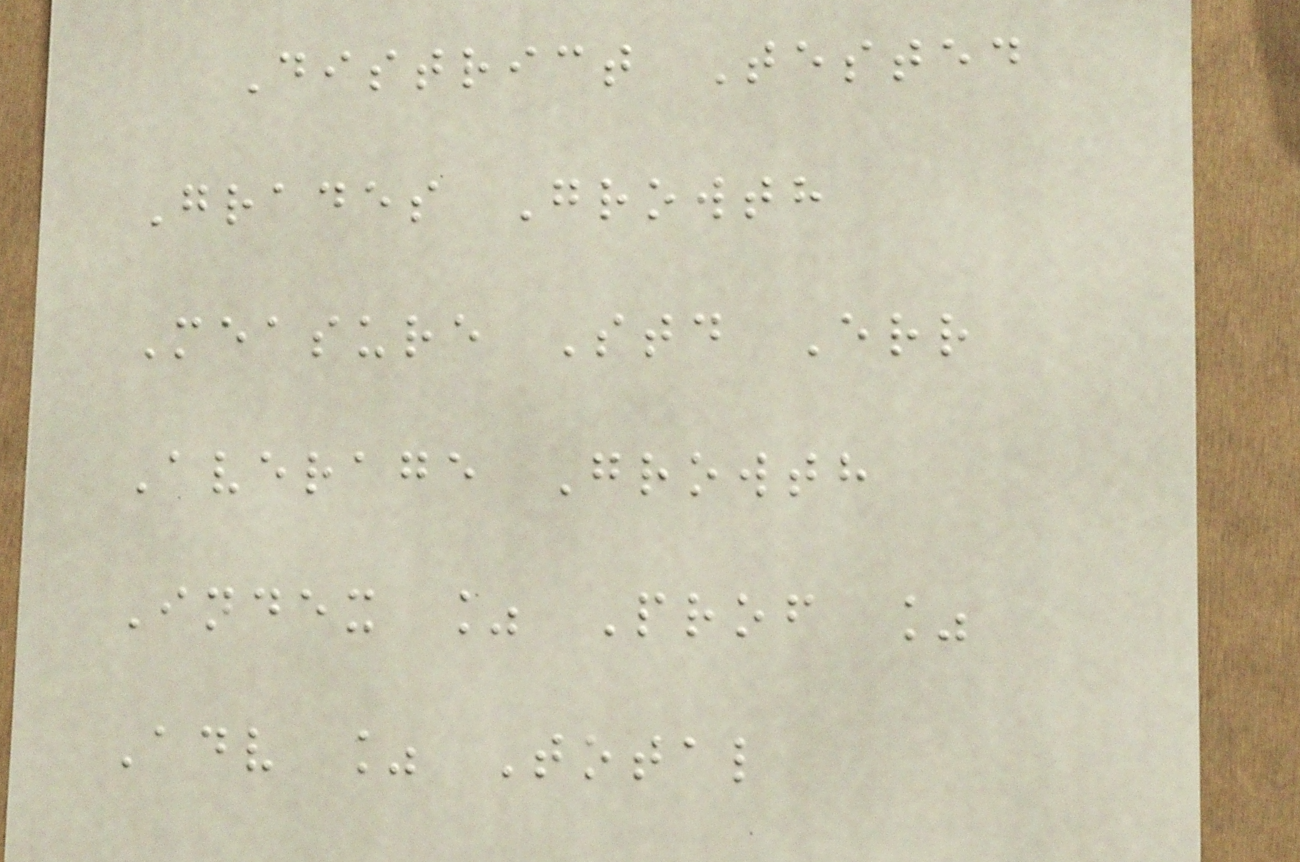District Tested
Grades Growth
Measure Std Err
Average Growth
Index % Prof %
Adv % Total
